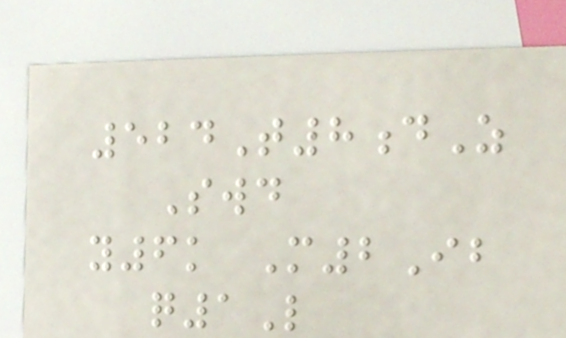524T8dZ
Swd
y6k M2Ib
q1L
